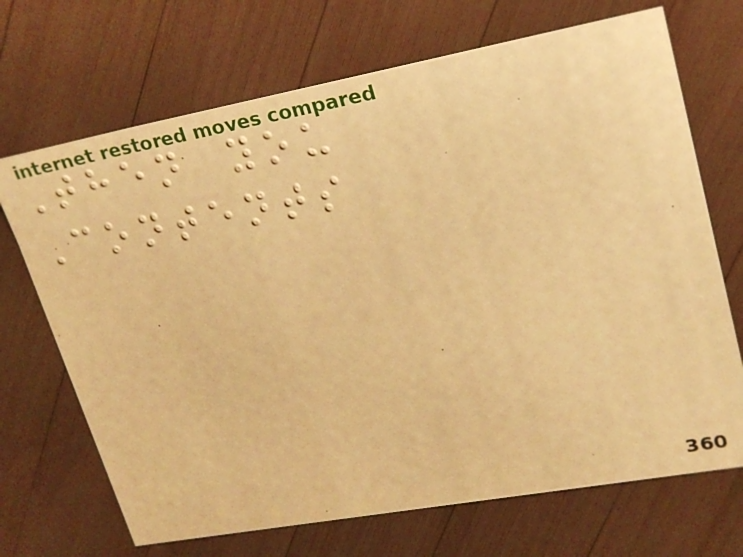Then you
Contents
